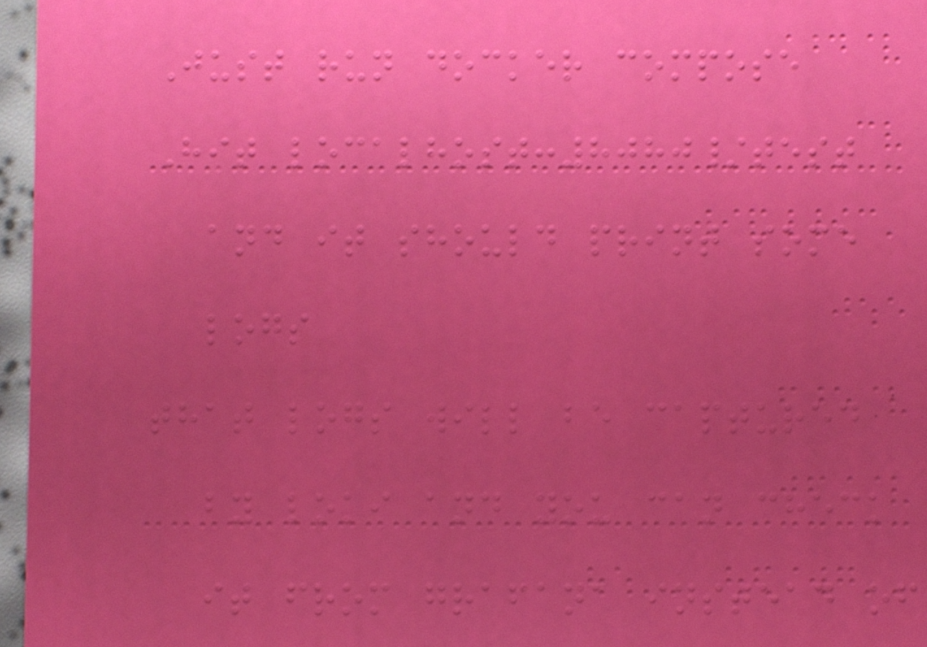Just run docker compose
Hit localhost:8080/test
and it should print some
logs
that logs will be captured
by loki and you can check
it from grafana instead of
